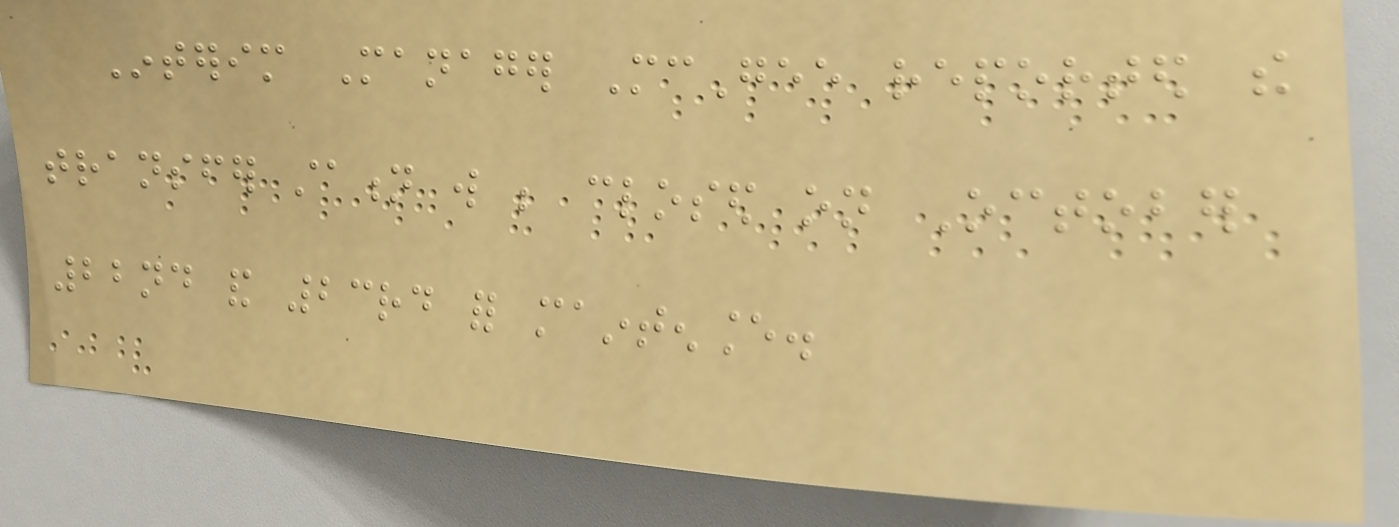Interim Manager McGee reported the
transfer station will be closed on October
22nd and 23rd for maintenance.
